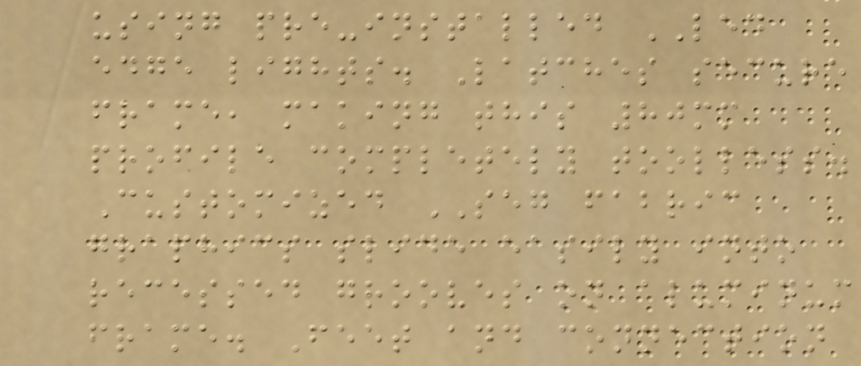using pre-installed LED
edge lights. Latches secure
frame, making this 80mm
profile completely toolless.
Customized SEG fabric
graphics slide easily into
recessed grooves on aluminum
frame. Feet and connection
